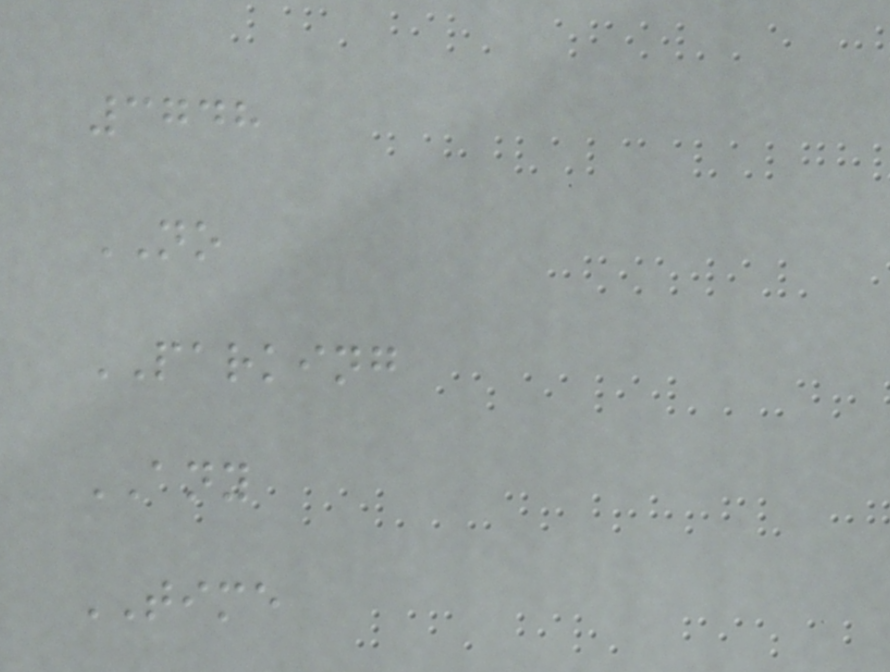3748
NO
PARKING
ANY
TIME
